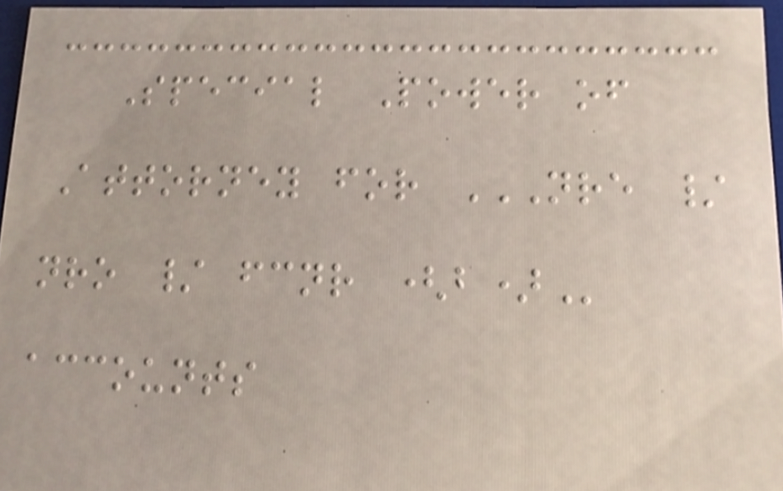Special Power of
Attorney for NRE /
NRO / FCNR (B)
accounts
